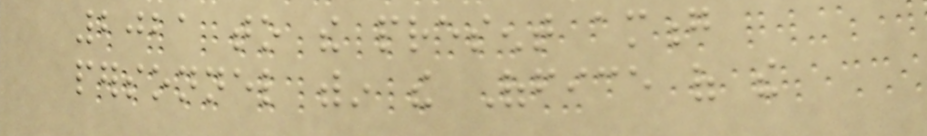2021 to the present among
personnel within the Office of the
